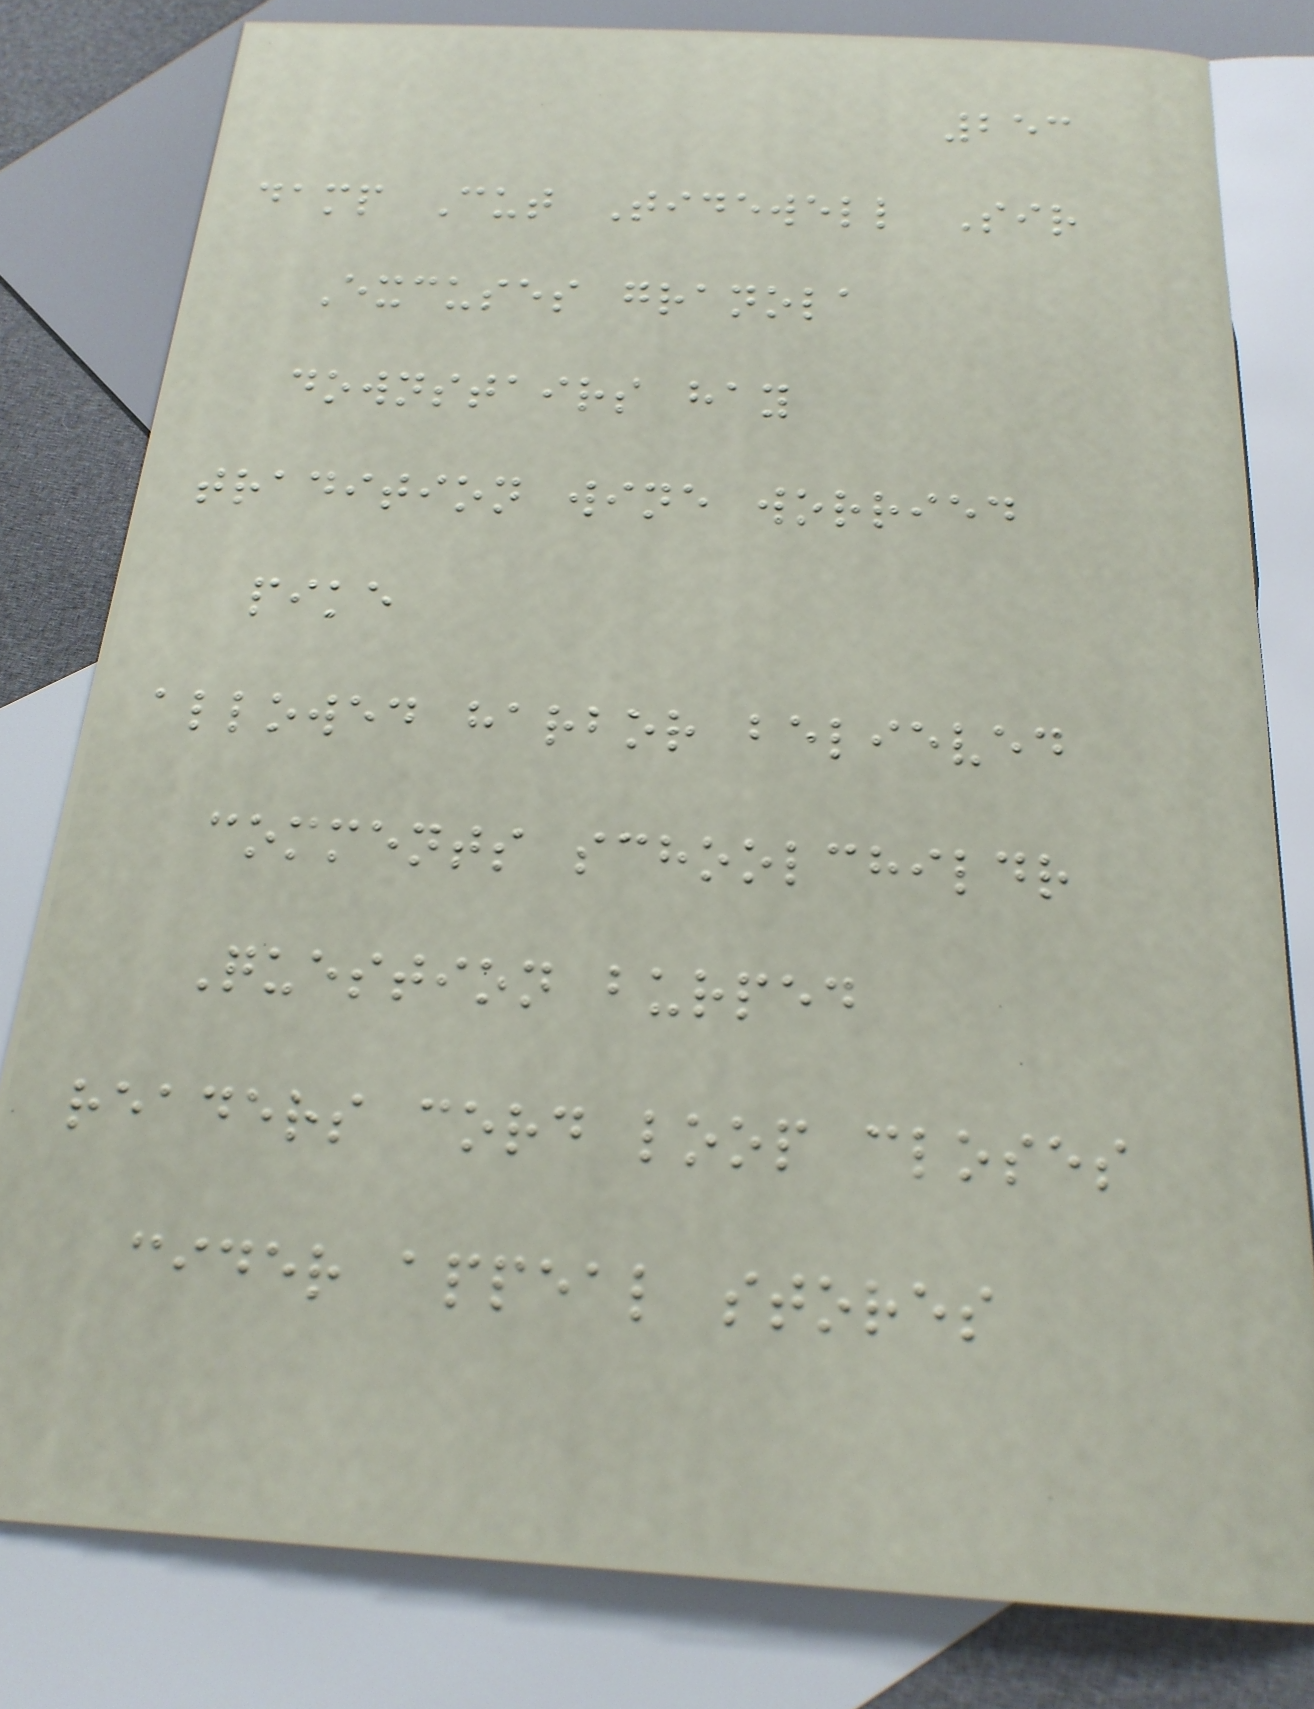253
damp Cut Tidewell Sir
Excuses granola
downstairs hay
tradition wine worried
pike
allowed harbor believed
comments schoolchildr
Question burped
readers cord loop closes
cider appeal stores
